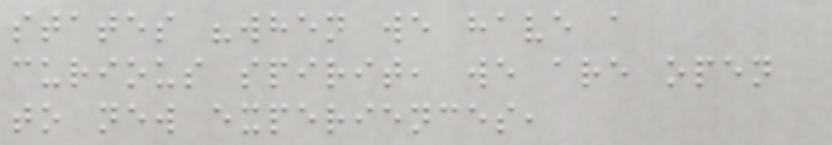states "when we have a
curious spirit, we are open
to new experiences,
